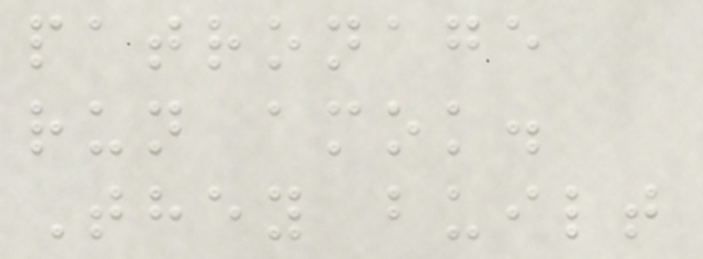patronage
run amok.
They built
